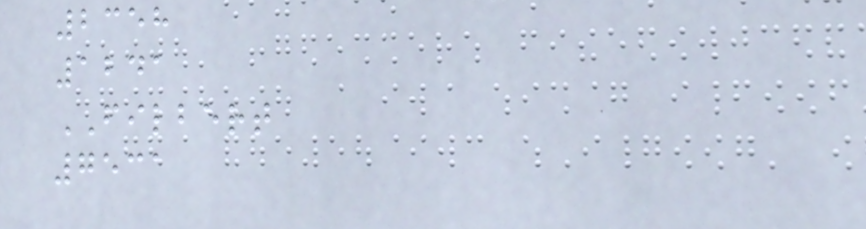2358
1241
FILBERT
7531
